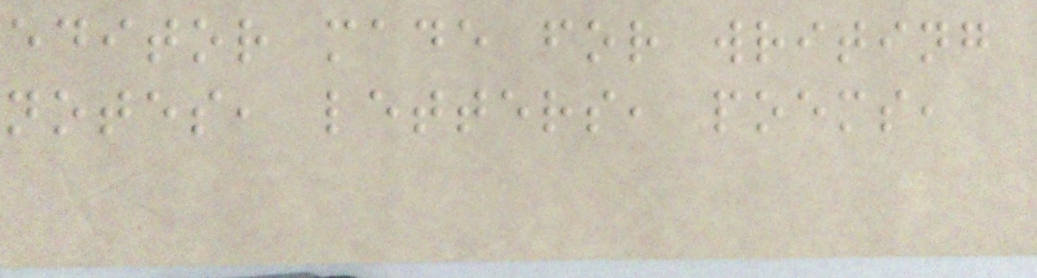editor made for writing
notes, letters, poems,
